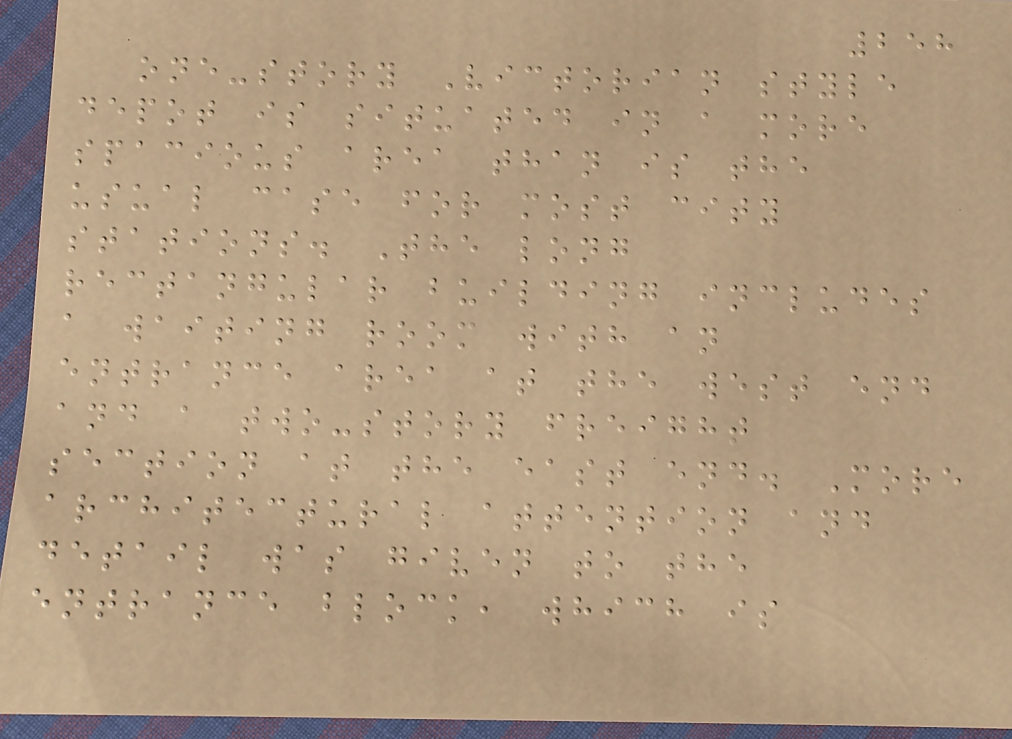258
one-story Victorian style
depot is situated in a more
spacious area than is the
usual case for most city
stations. The long
rectangular building includes
a waiting room with an
entrance area at the west end
and a two-story freight
section at the east end. More
architectural attention and
detail was given to the
entrance block, which is
